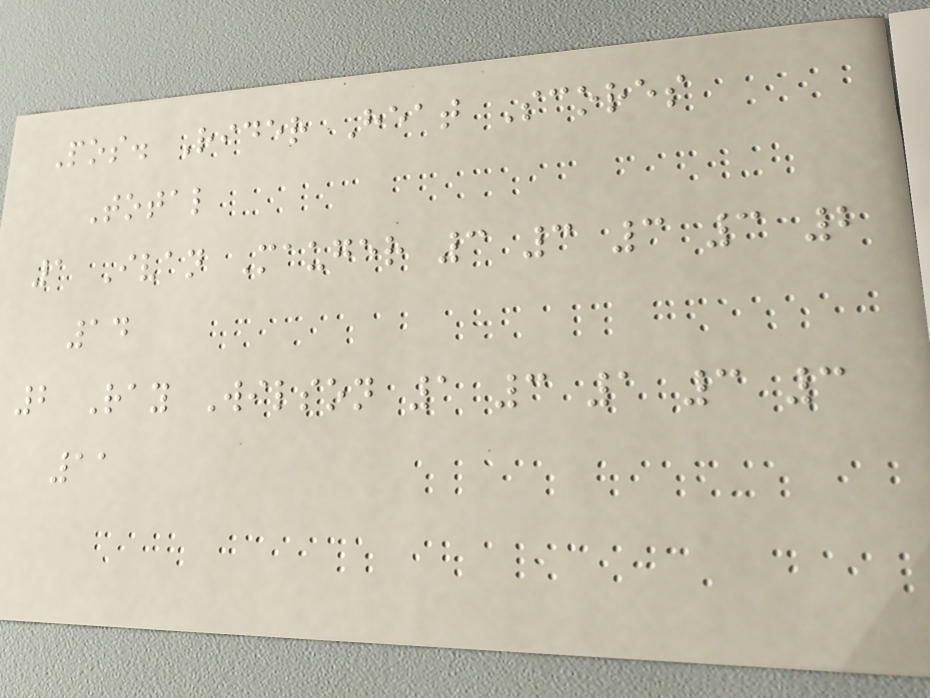Pos. Rider Heat Scores
Total
1 Ivan Mauger 3 3 3 3 2
14
2 Ray Wilson 1 3 1 3 3
11
